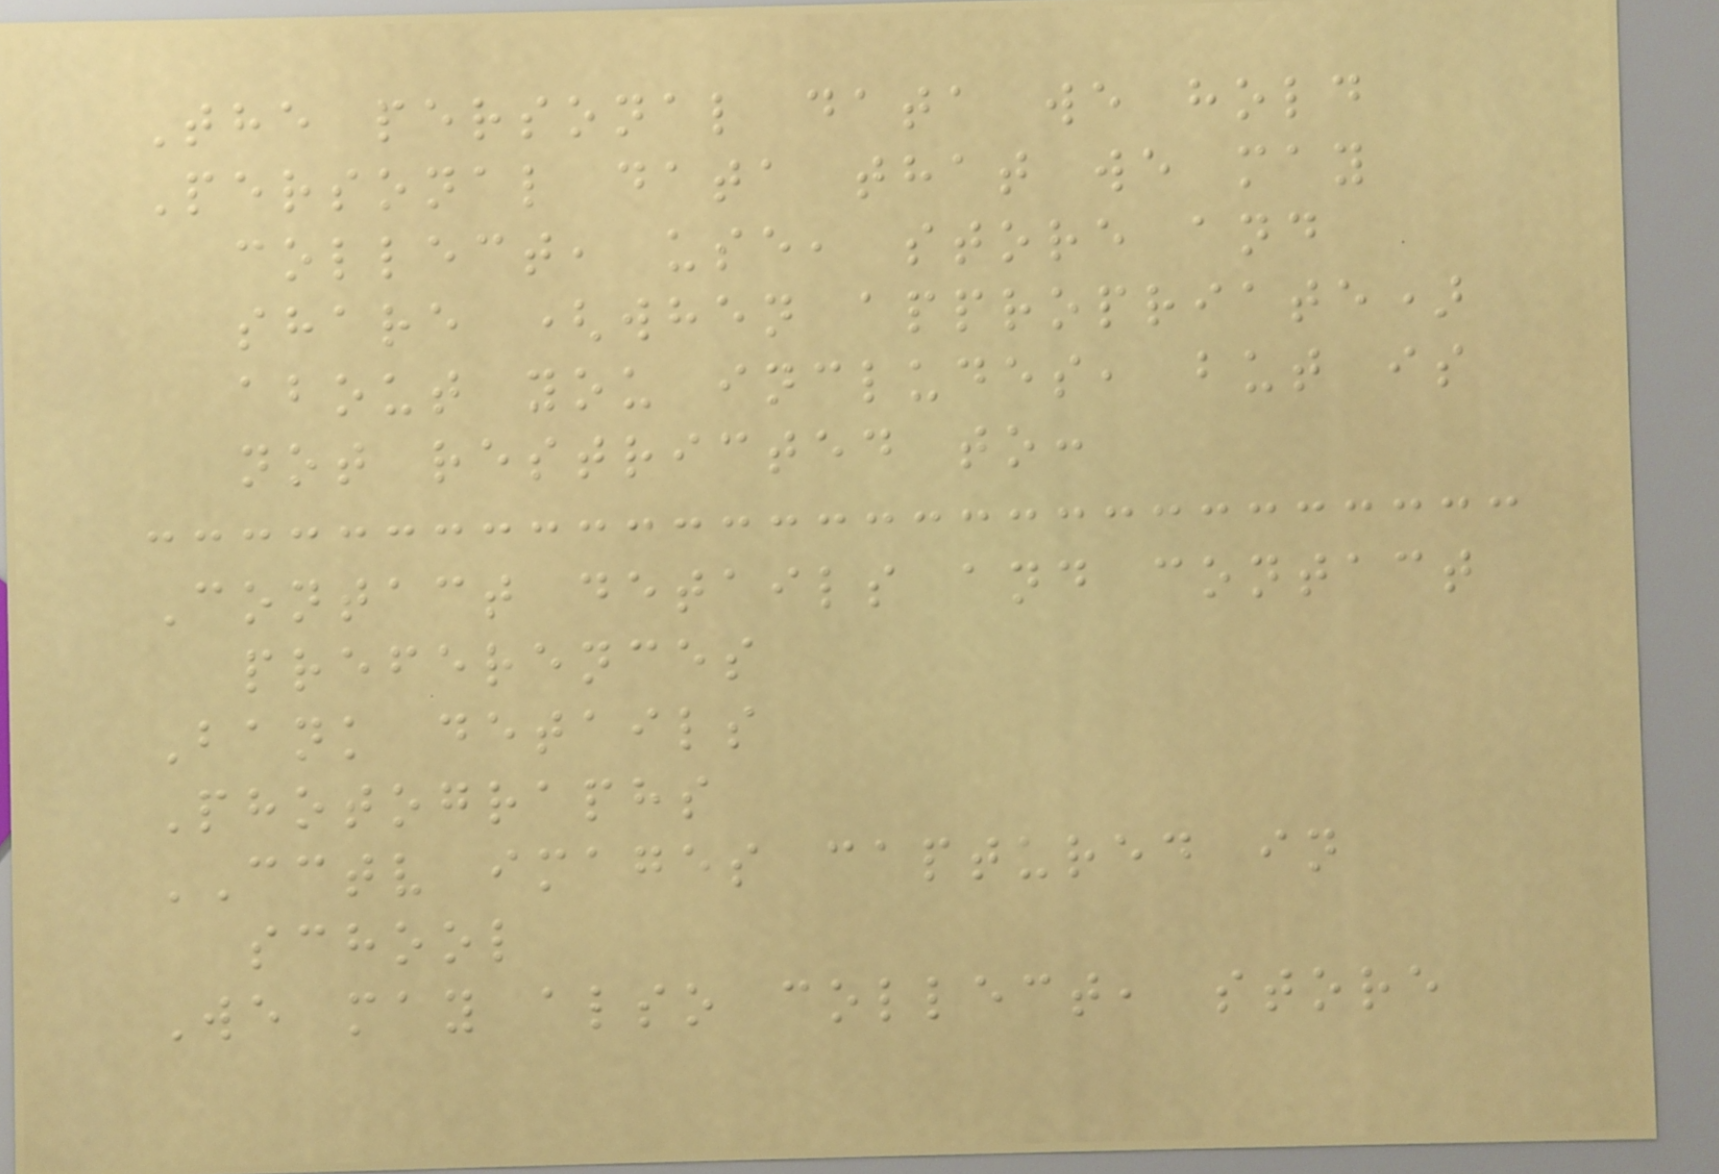The personal data we hold
Personal data that we may
collect, use, store and
share (when appropriate)
about you includes, but is
not restricted to:
Contact details and contact
preferences
Bank details
Photographs
CCTV images captured in
school
We may also collect, store
